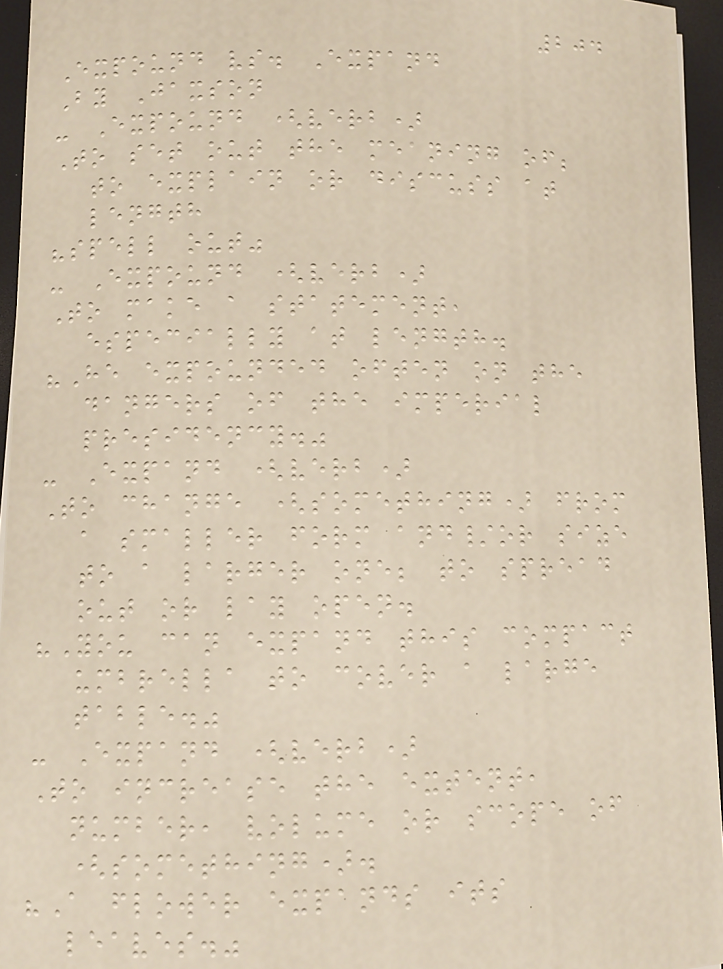204
Expound vs. Expand
By Jaxson
- Expound (verb)
To set out the meaning of;
to explain or discuss at
length
"spell out"
- Expound (verb)
To make a statement,
especially at length.
"He expounded often on the
dangers of the imperial
presidency."
- Expand (verb)
To change (something) from
a smaller form and/or size
to a larger one; to spread
out or lay open.
"You can expand this compact
umbrella to cover a large
table."
- Expand (verb)
To increase the extent,
number, volume or scope of
(something).
"A flower expands its
leaves."
